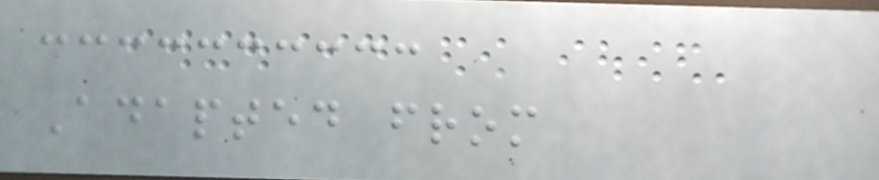Adapted from
